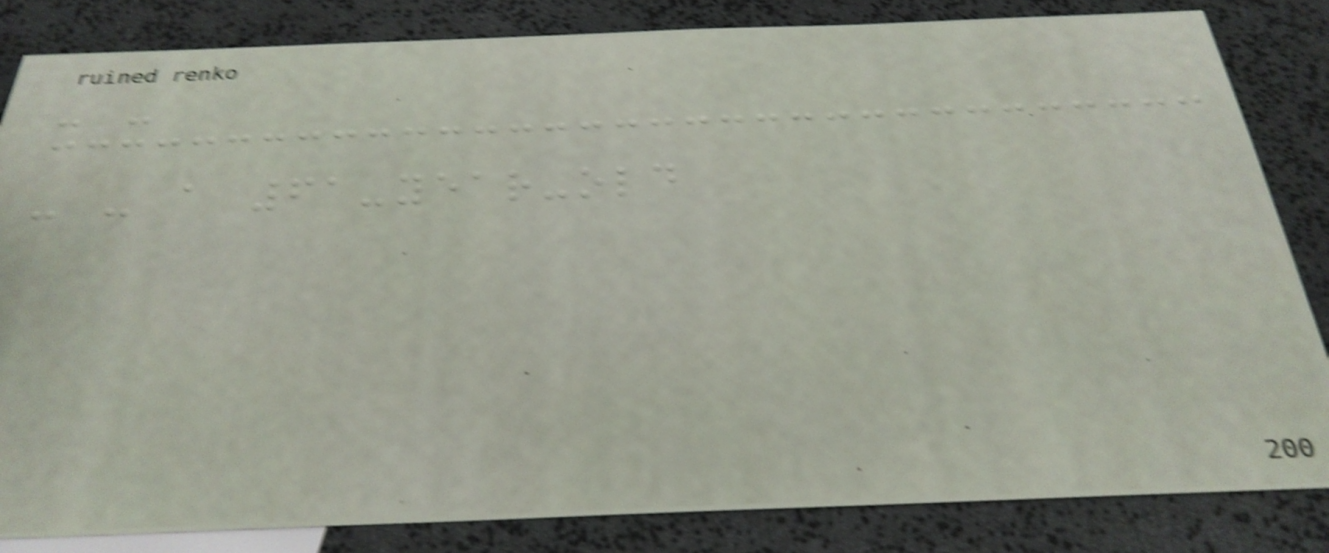- -
- - a 61-year-old
